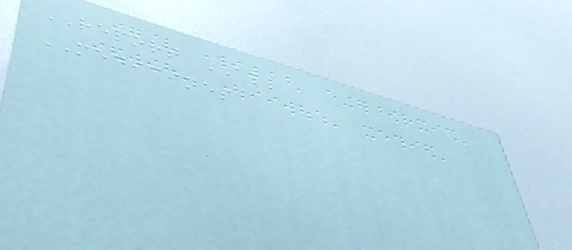REPORT ALL
MEDICINES
